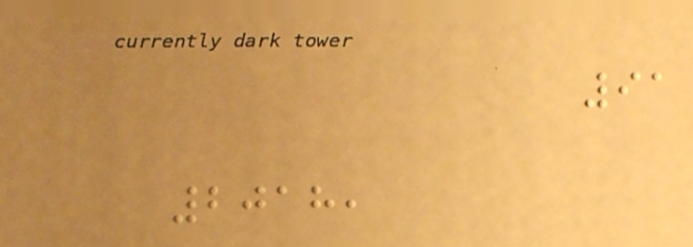91
2018,
